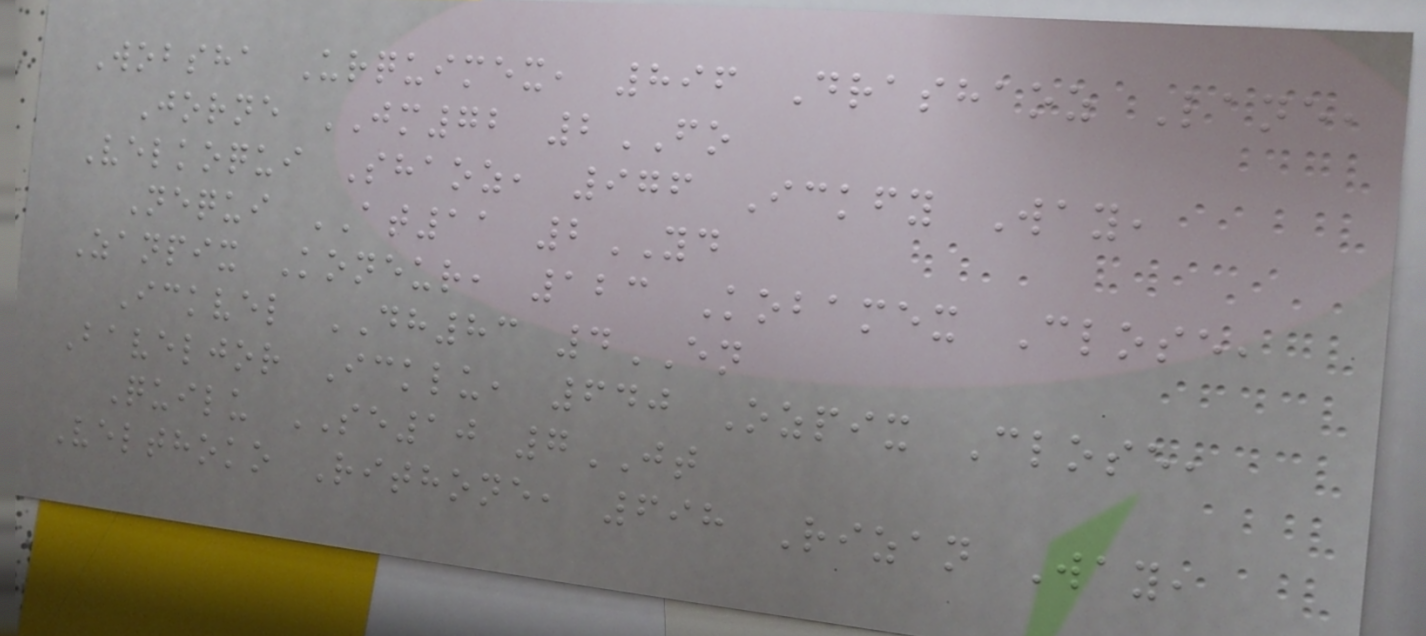Wobsha Urquimex, 896 Drashaoz Lane,
Jorne JM72 2FO
Velkoqui Shaoz, 976 Ickfy Way,
Nequi AT11 2YD
Zanpix Koneur, 123 Kobamex Close,
Ickvel DH83 4EN
Baveljor Icklu, 640 Ozpix Close,
Quilu SE10 7JT
Velthoko Rithone, 698 Rizan Way,
